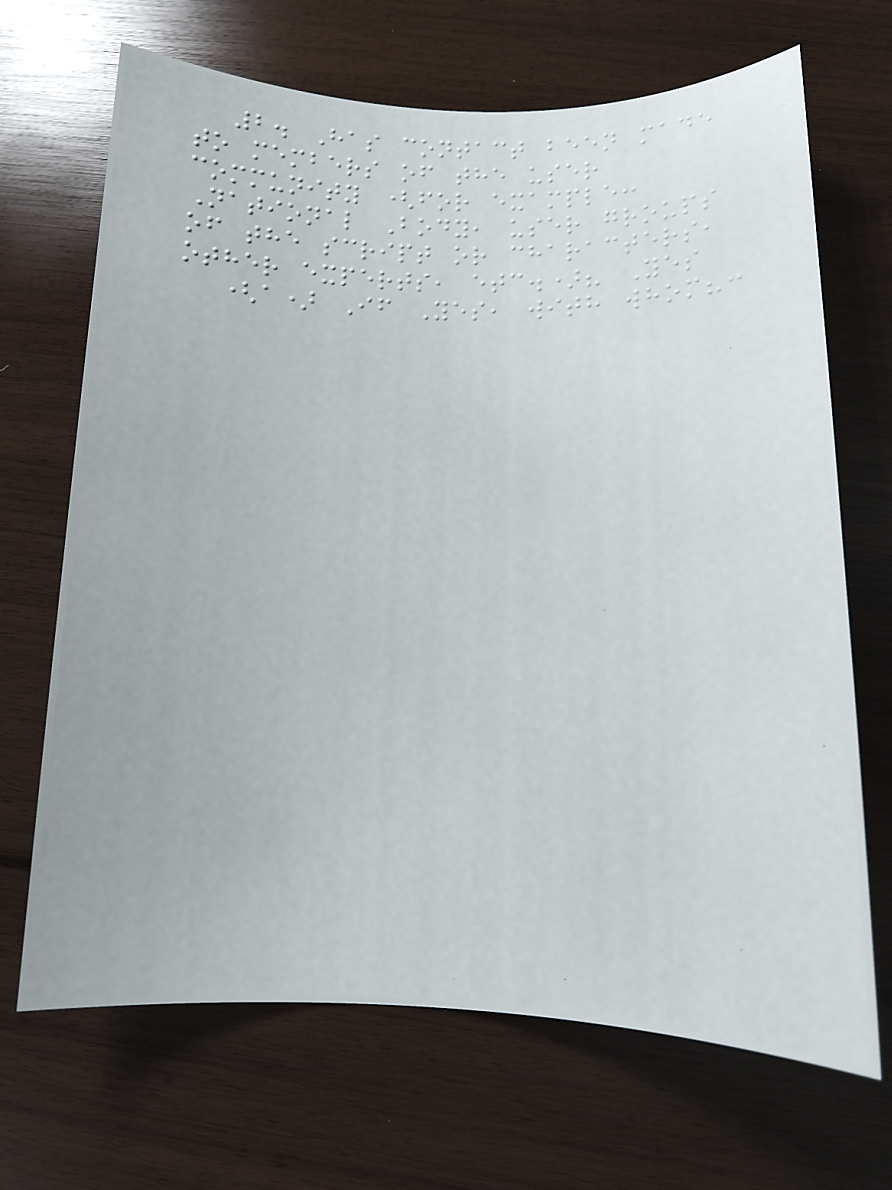2. Has contact been made
to members of the user
community (for example:
National Body, user groups
of the script or characters,
other experts, etc.)? Yes
(a) If Yes, with whom?:
